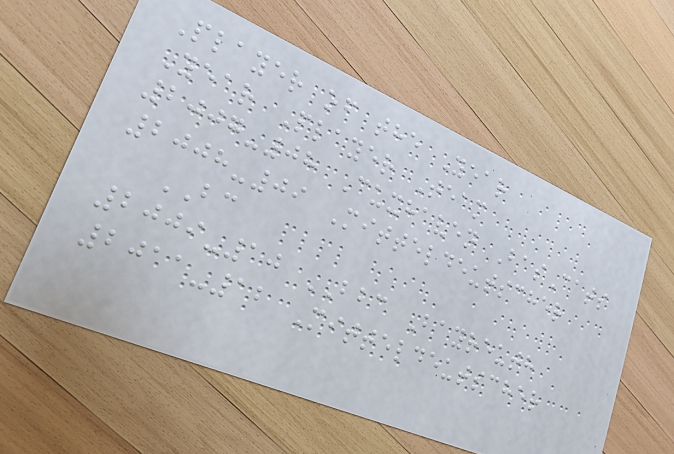Player of the Year
Year Player Team
2007-08 Cuxhaven BasCats
2008-09 Mitteldeutscher
BC
2009-10 BBC Bayreuth
2011-12 Mitteldeutscher
